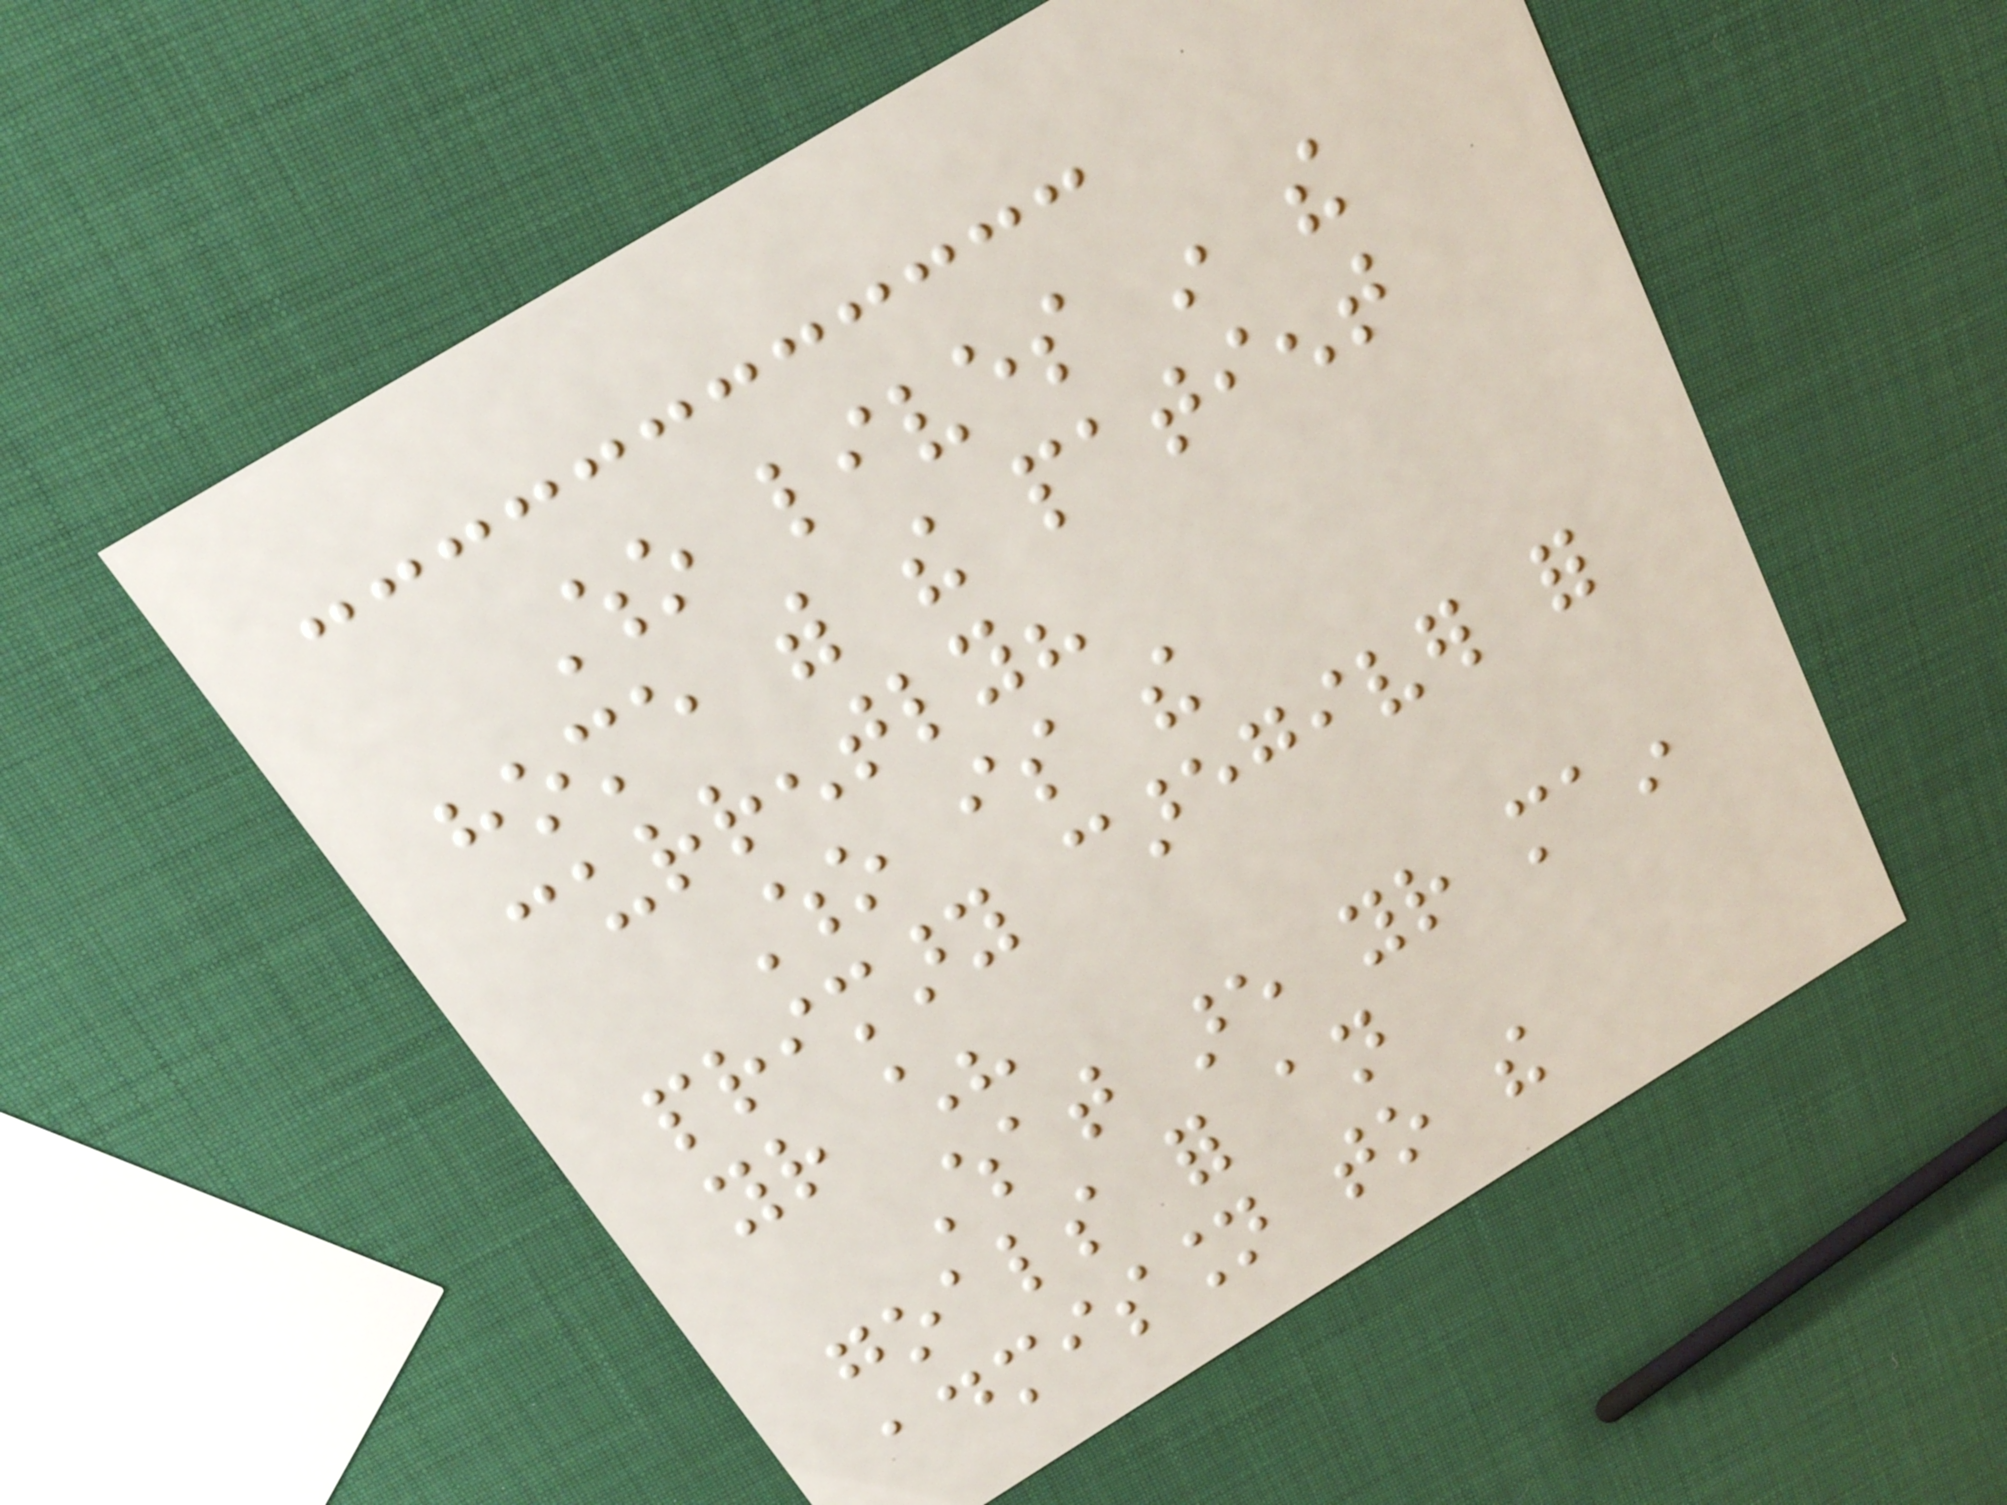Who lives in the
home with the patient
currently?
Who is the
primary caregiver for
your child?
What are your main
goals for an
admission to the
